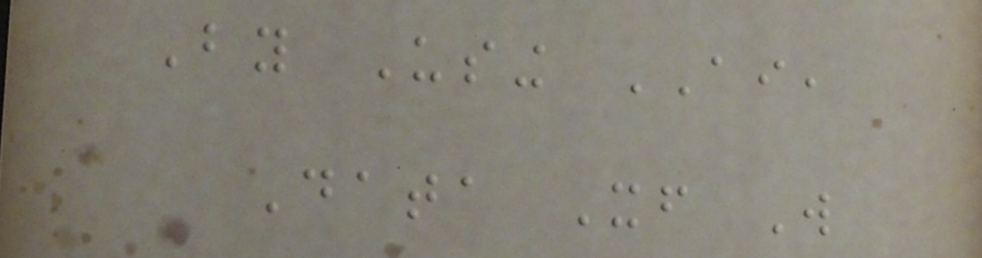By Using AI,
Data Itself Will
